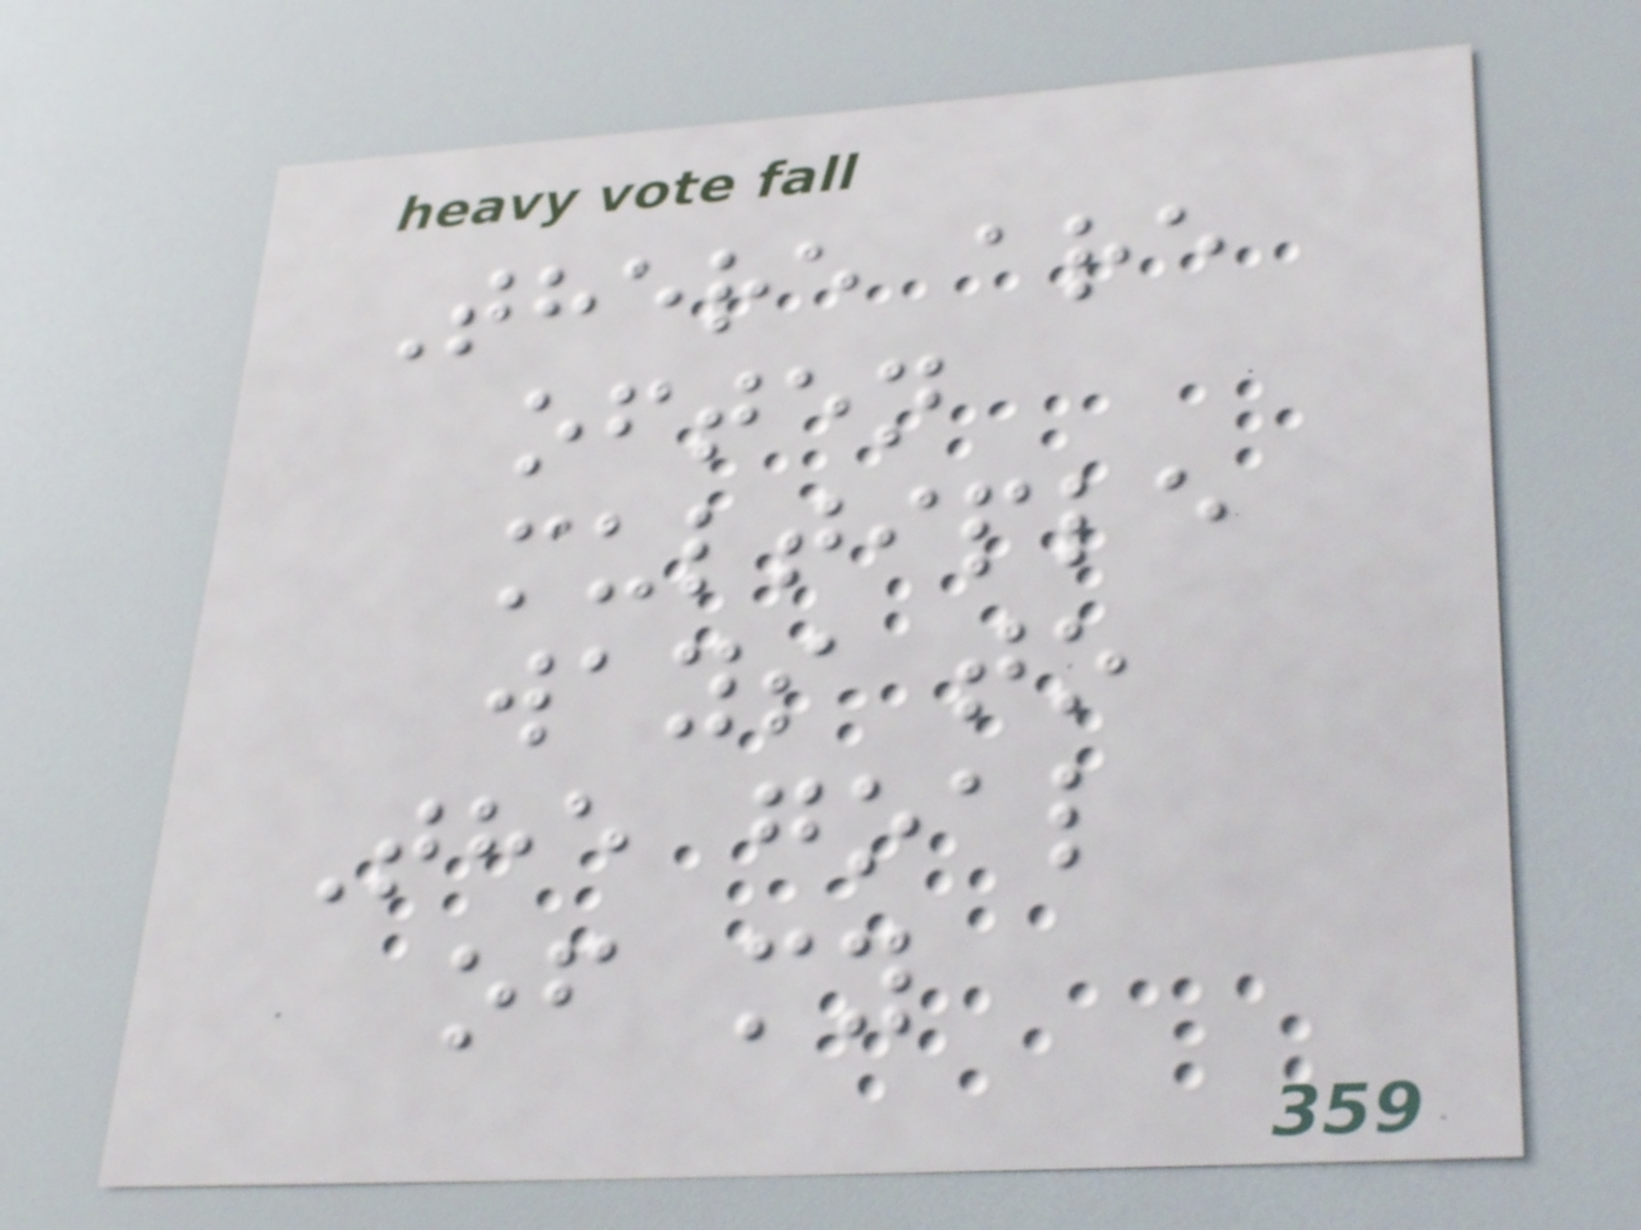There are
often
multiple
ways to
The goal
of my
